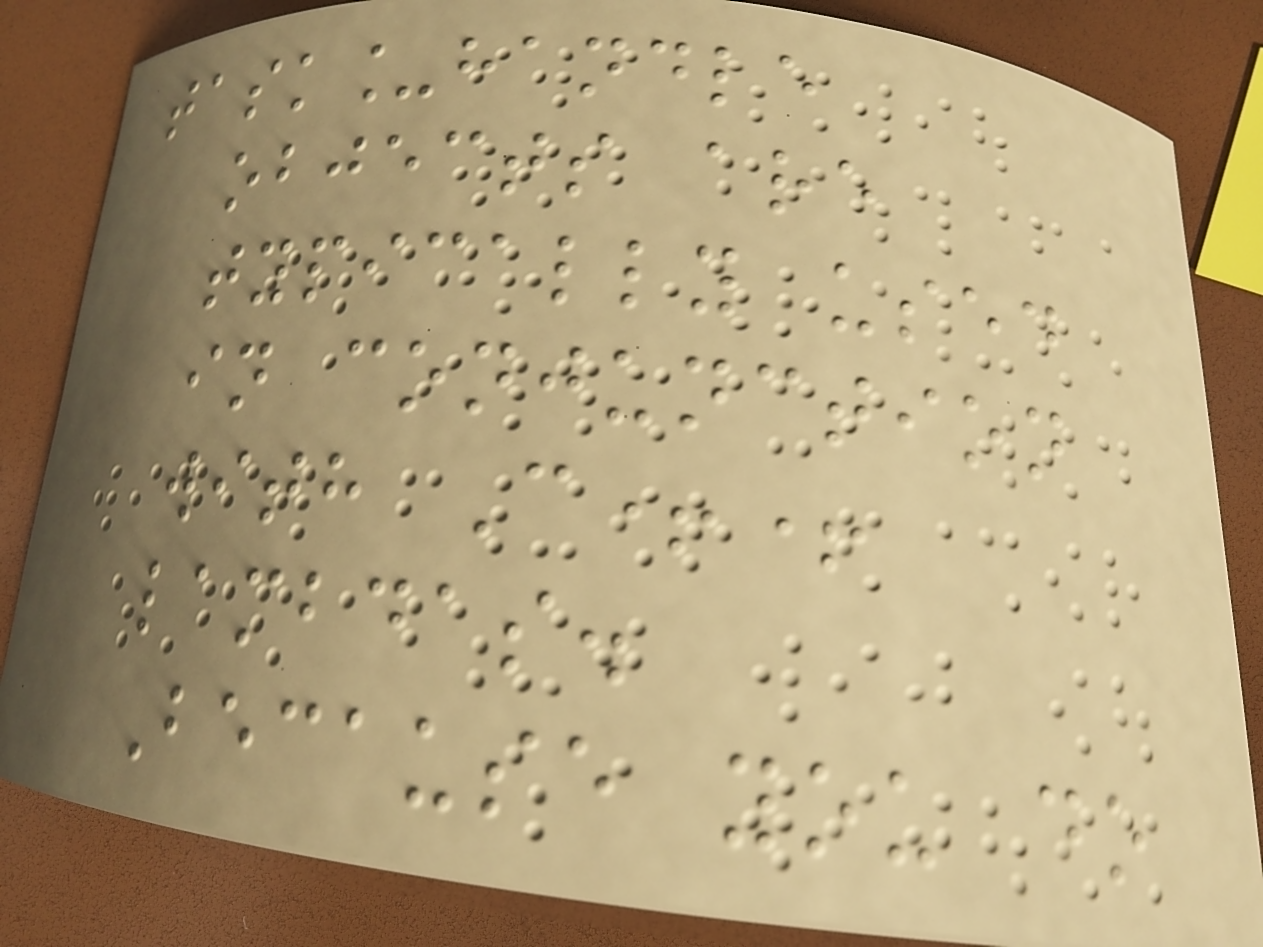task_handle
objects are
typically used
in conjunction
with C++
lambdas.
Because you do
